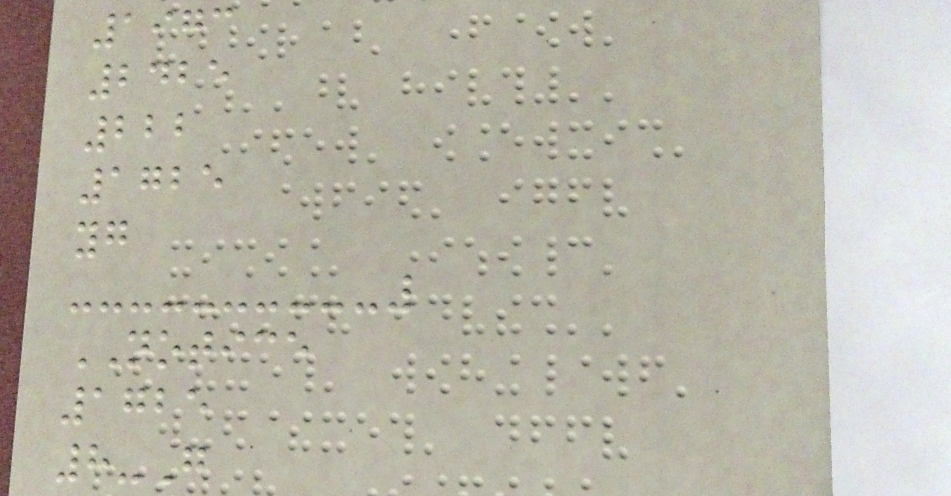1973
2425
222
1725
yg
NOTICE
1725
8-G
